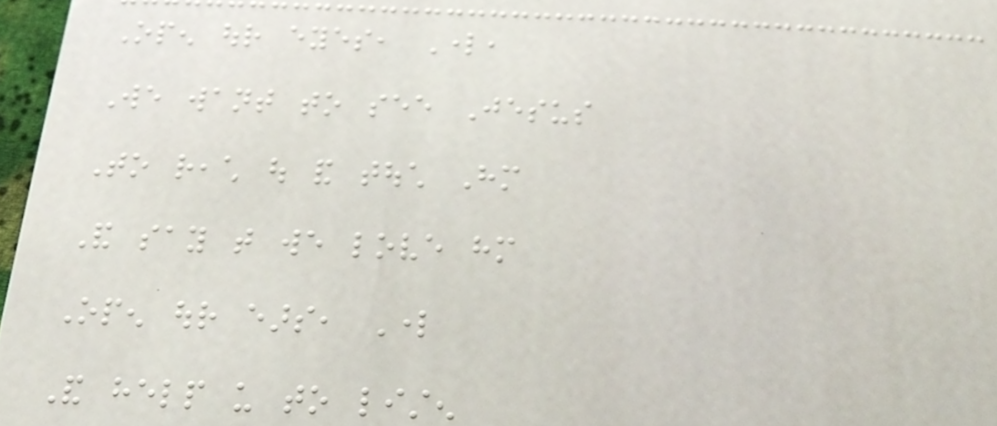Open our eyes, Lord,
We want to see Jesus
To reach out and touch Him
And say that we love him
Open our ears, Lord
And help us to listen
